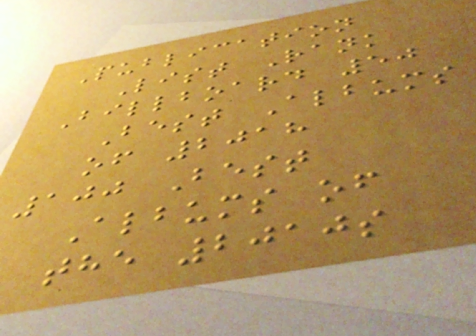Publication
List Rank
Billboard 50
Best Albums
of 2018
100 Best
Albums of
the 2010s
